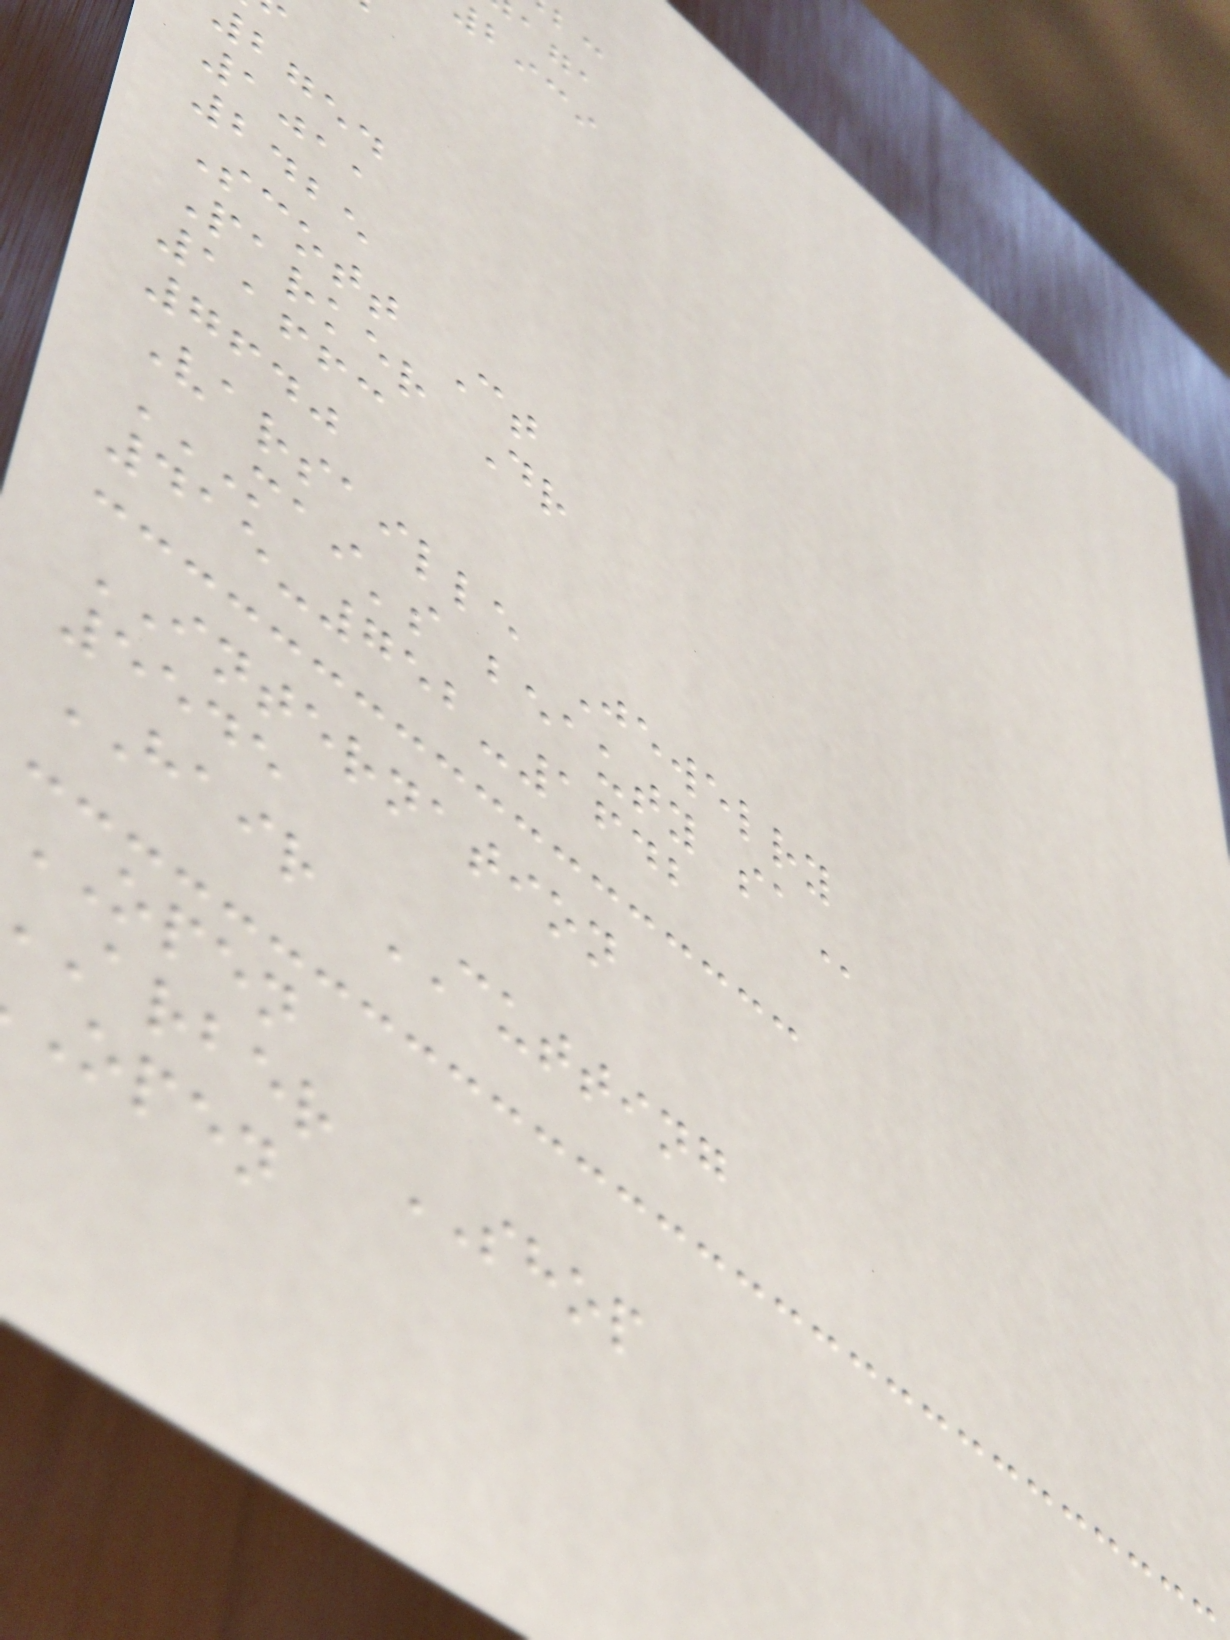bici
bged
1011
2425
Scott Ct
Parker Dr
11663
7640
Varsaille Jewelry
MAI'S BEAUTY SA
415-752-1642
INTERNATION
5545
HAIR CUTTING
OPEN
arber SHOP
open
